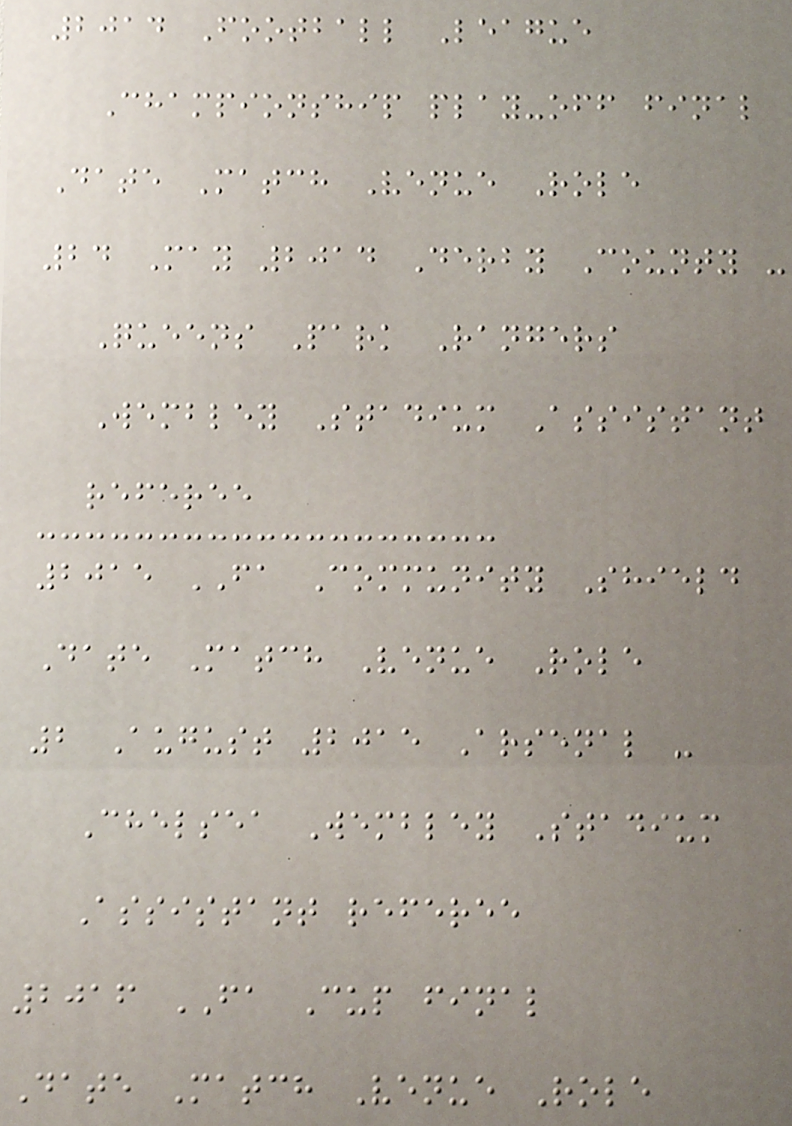2014 Football League
Championship play-off final
Date Match Venue Role
24 May 2014 Derby County -
Queens Park Rangers
Wembley Stadium Assistant
referee
2015 FA Community Shield
Date Match Venue Role
2 August 2015 Arsenal -
Chelsea Wembley Stadium
Assistant referee
2016 FA Cup final
Date Match Venue Role
